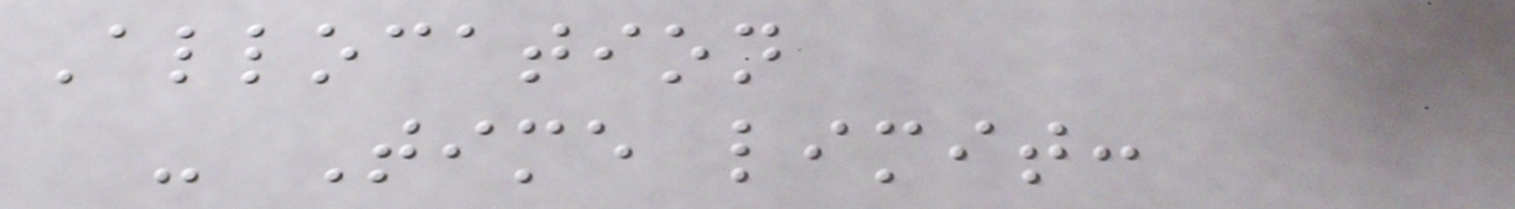Allocation
- Time limit:
